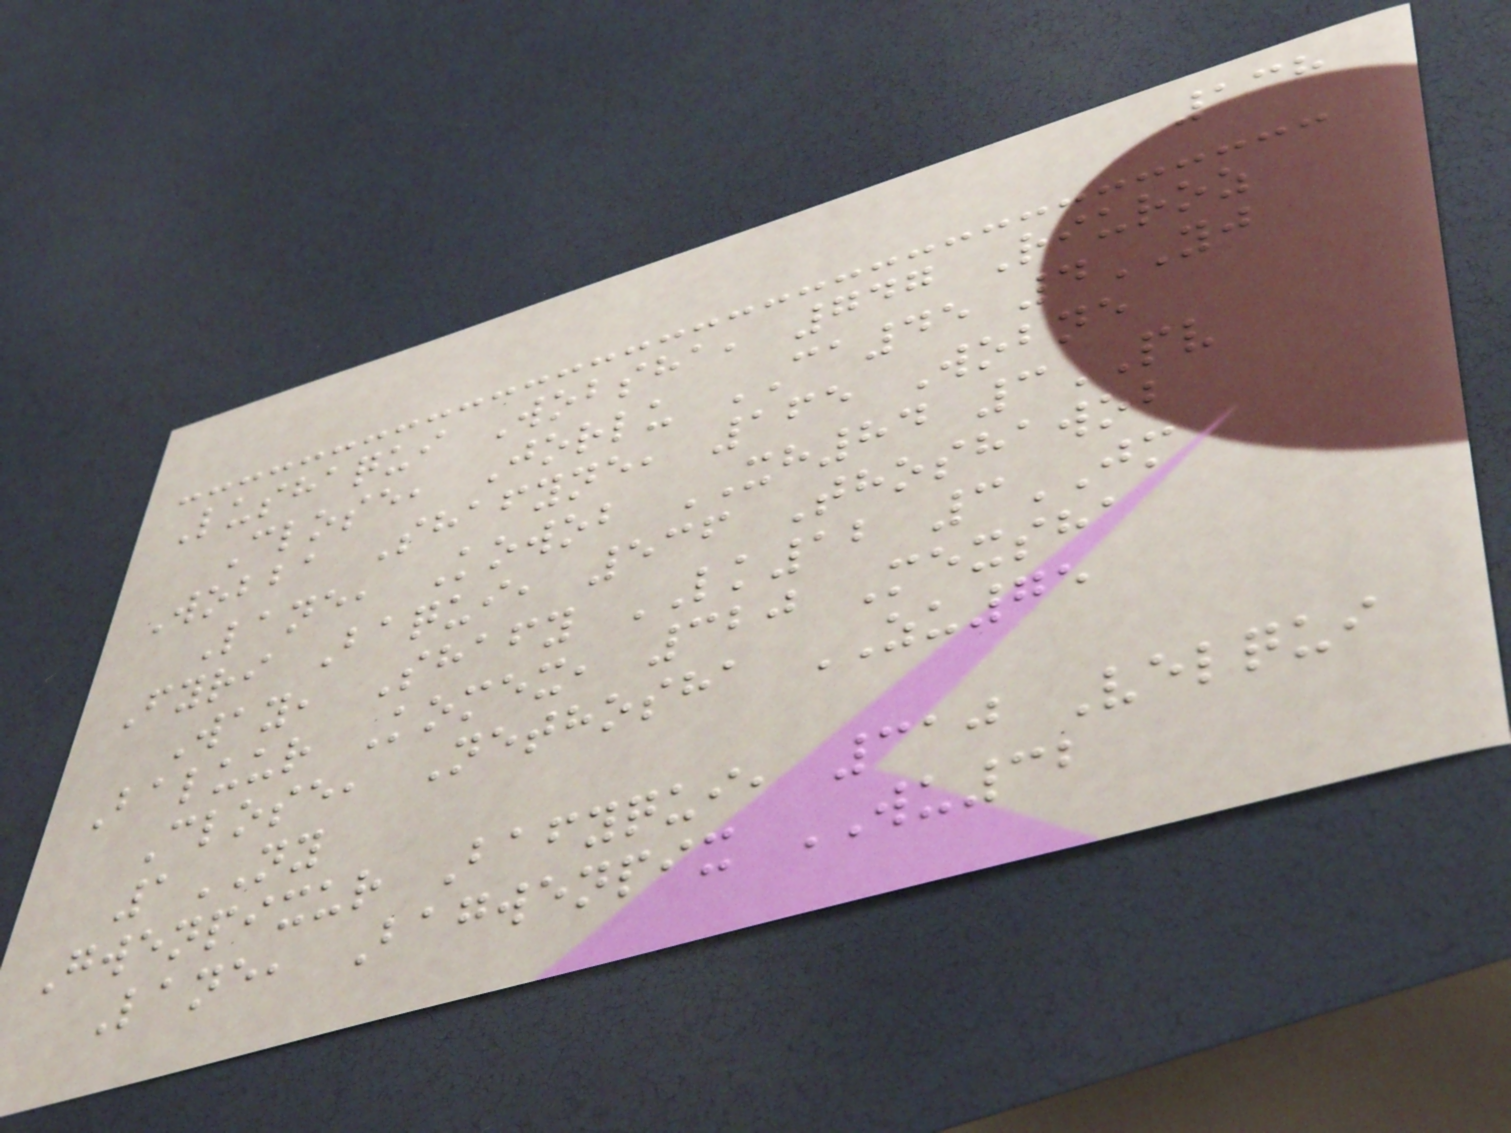138
Lushaqui Wobsha, 747 Riuroz
Close, Jorlu CA45 4YJ
Wobba Shafyne, 165 Wobne
Lane, Kowob XH84 3PV
Fyri Baqui, 536 Thoshawob
Way, Shafy LK12 3JM
Baluur Komex, 320 Mexsha
Close, Nethosha ZU75
1NY
Gwenpixur Bafyqui, 310 Velqui
Lane, Bagwenpix WU32
